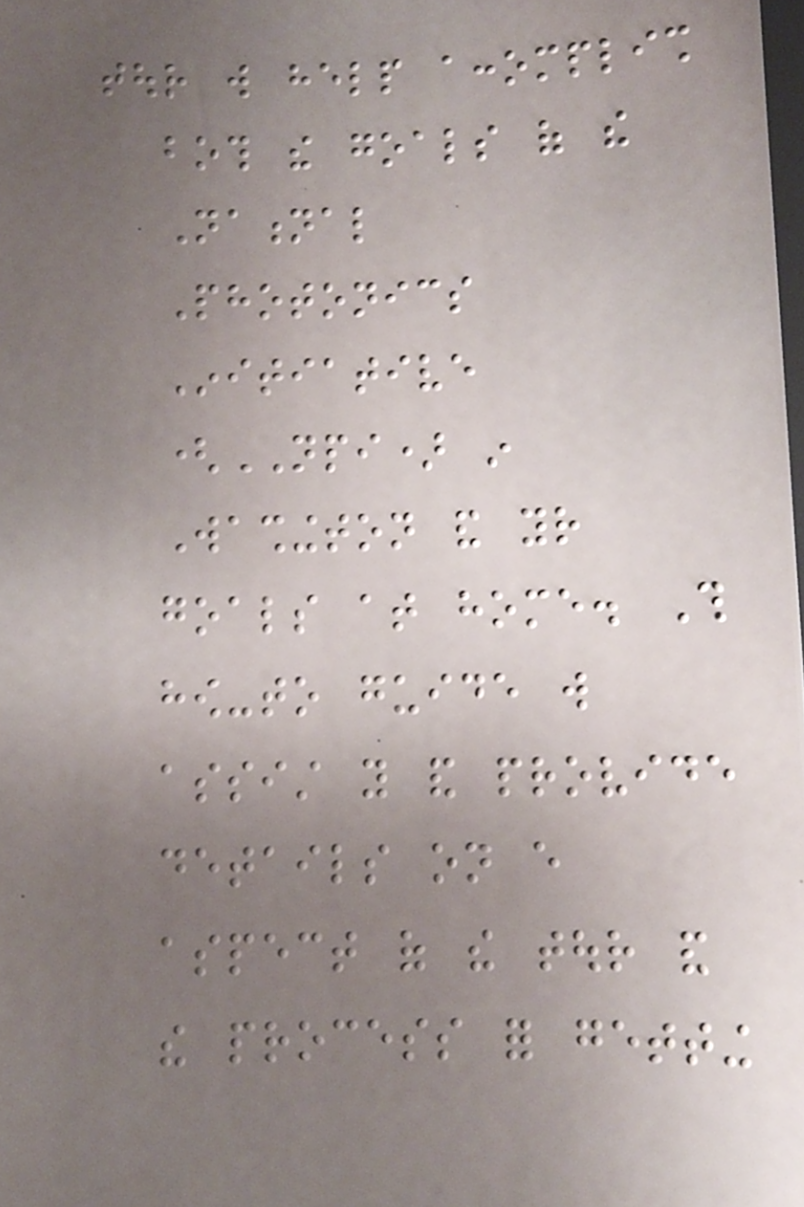tour will help accomplish
both the goals of the
National
Photonics
Initiative
(NPI) in
Washington and your
goals at home. This
how-to guide will
assist you and provide
details on every
aspect of the tour and
the process for getting
